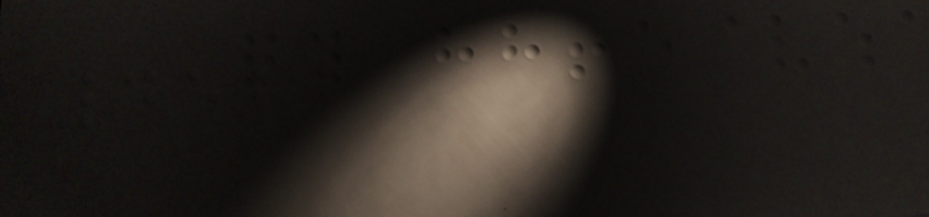4521
